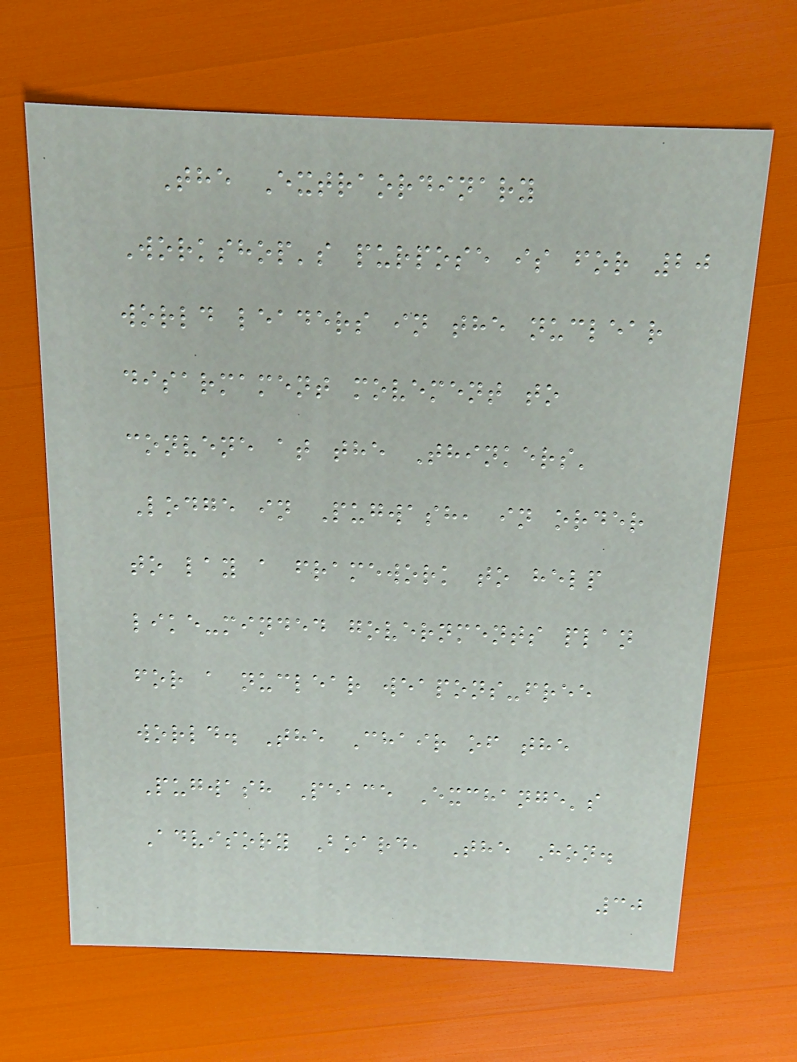The Extraordinary
Workshop's purpose is for 20
world leaders in the nuclear
disarmament movement to
convene at the Thinkers'
Lodge in Pugwash, in order
to lay a framework to help
like-minded governments plan
for a nuclear weapons-free
world. The Chair of the
Pugwash Peace Exchange's
Advisory Board, The Hon.
30
